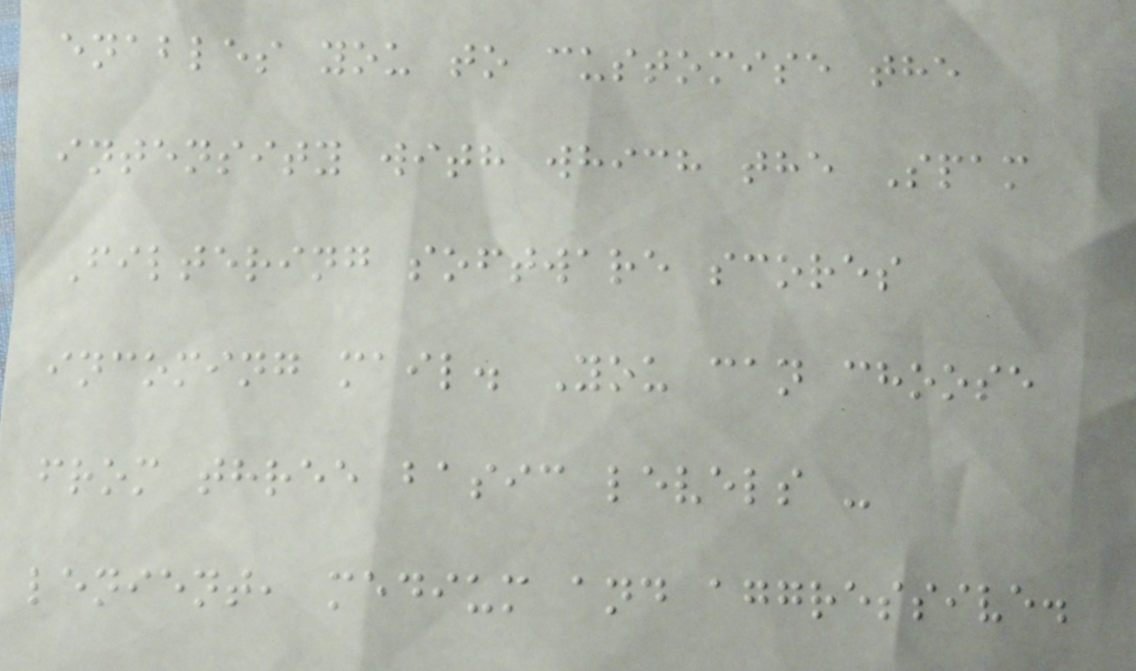enables you to customise the
intensity with which the Spam
Filtering software scores
incoming mail. You can choose
from three basic levels -
lenient, medium and aggressive.
